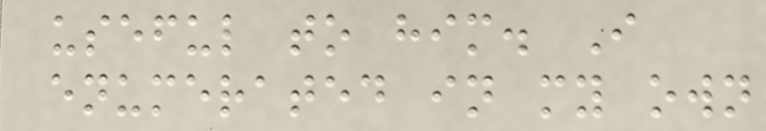useful to him. I
enumerated in my own
